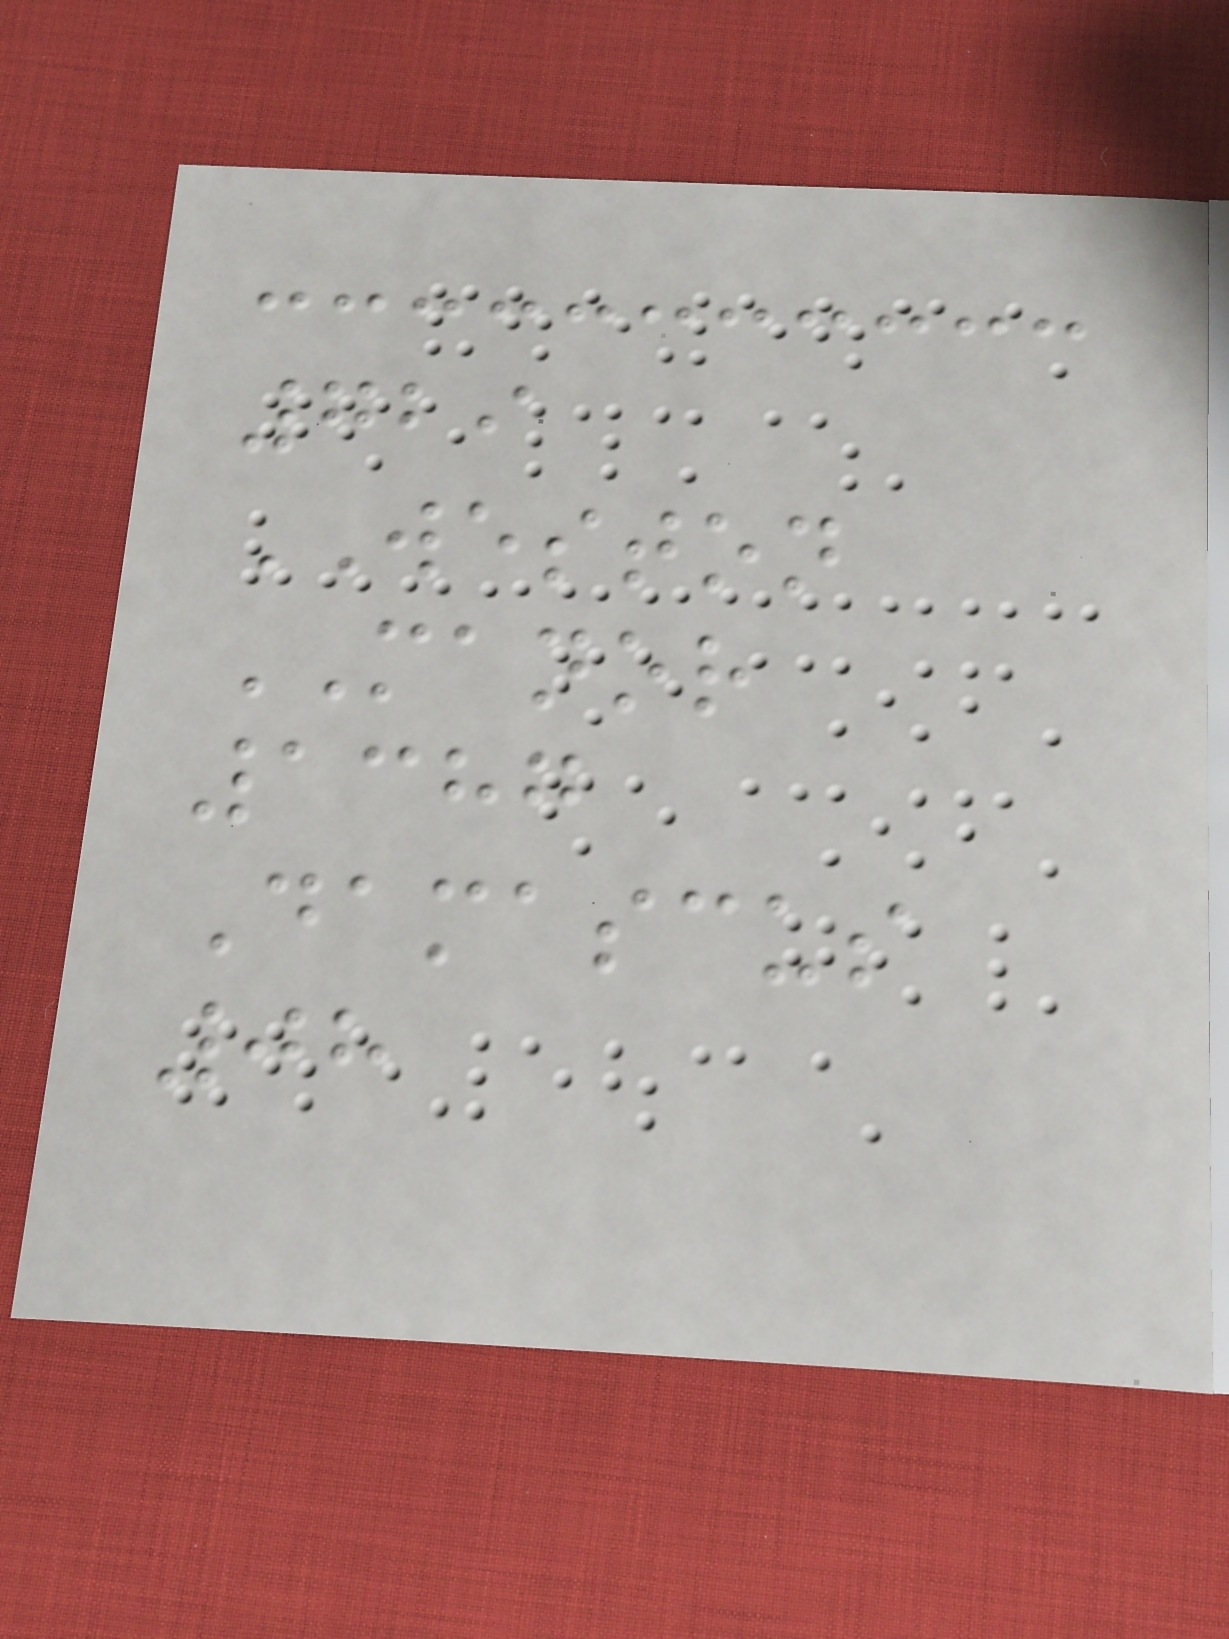729
WESTON
MANOR
1387
Damascus
08
